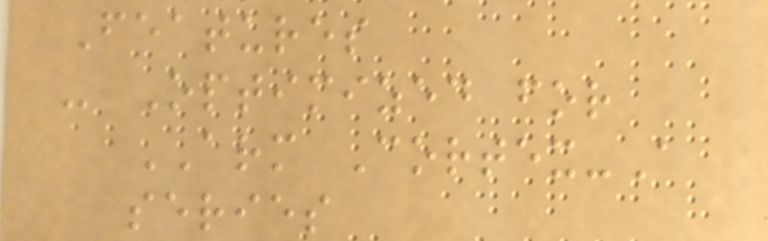Features
- Optimized for
ARM Cortex-A
series
